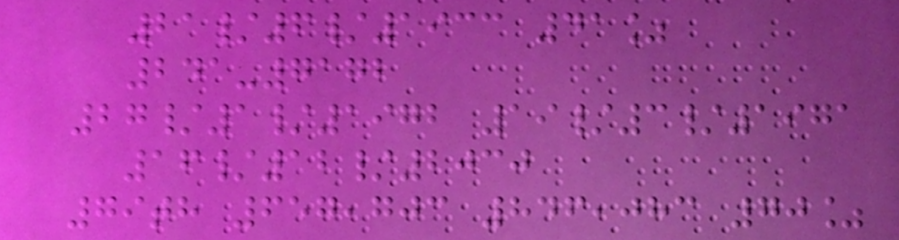21/6/1933 41%
241-7172
27/1/1972 19/3/1971
16/12/2030
79th 657,703 846,083 70%
